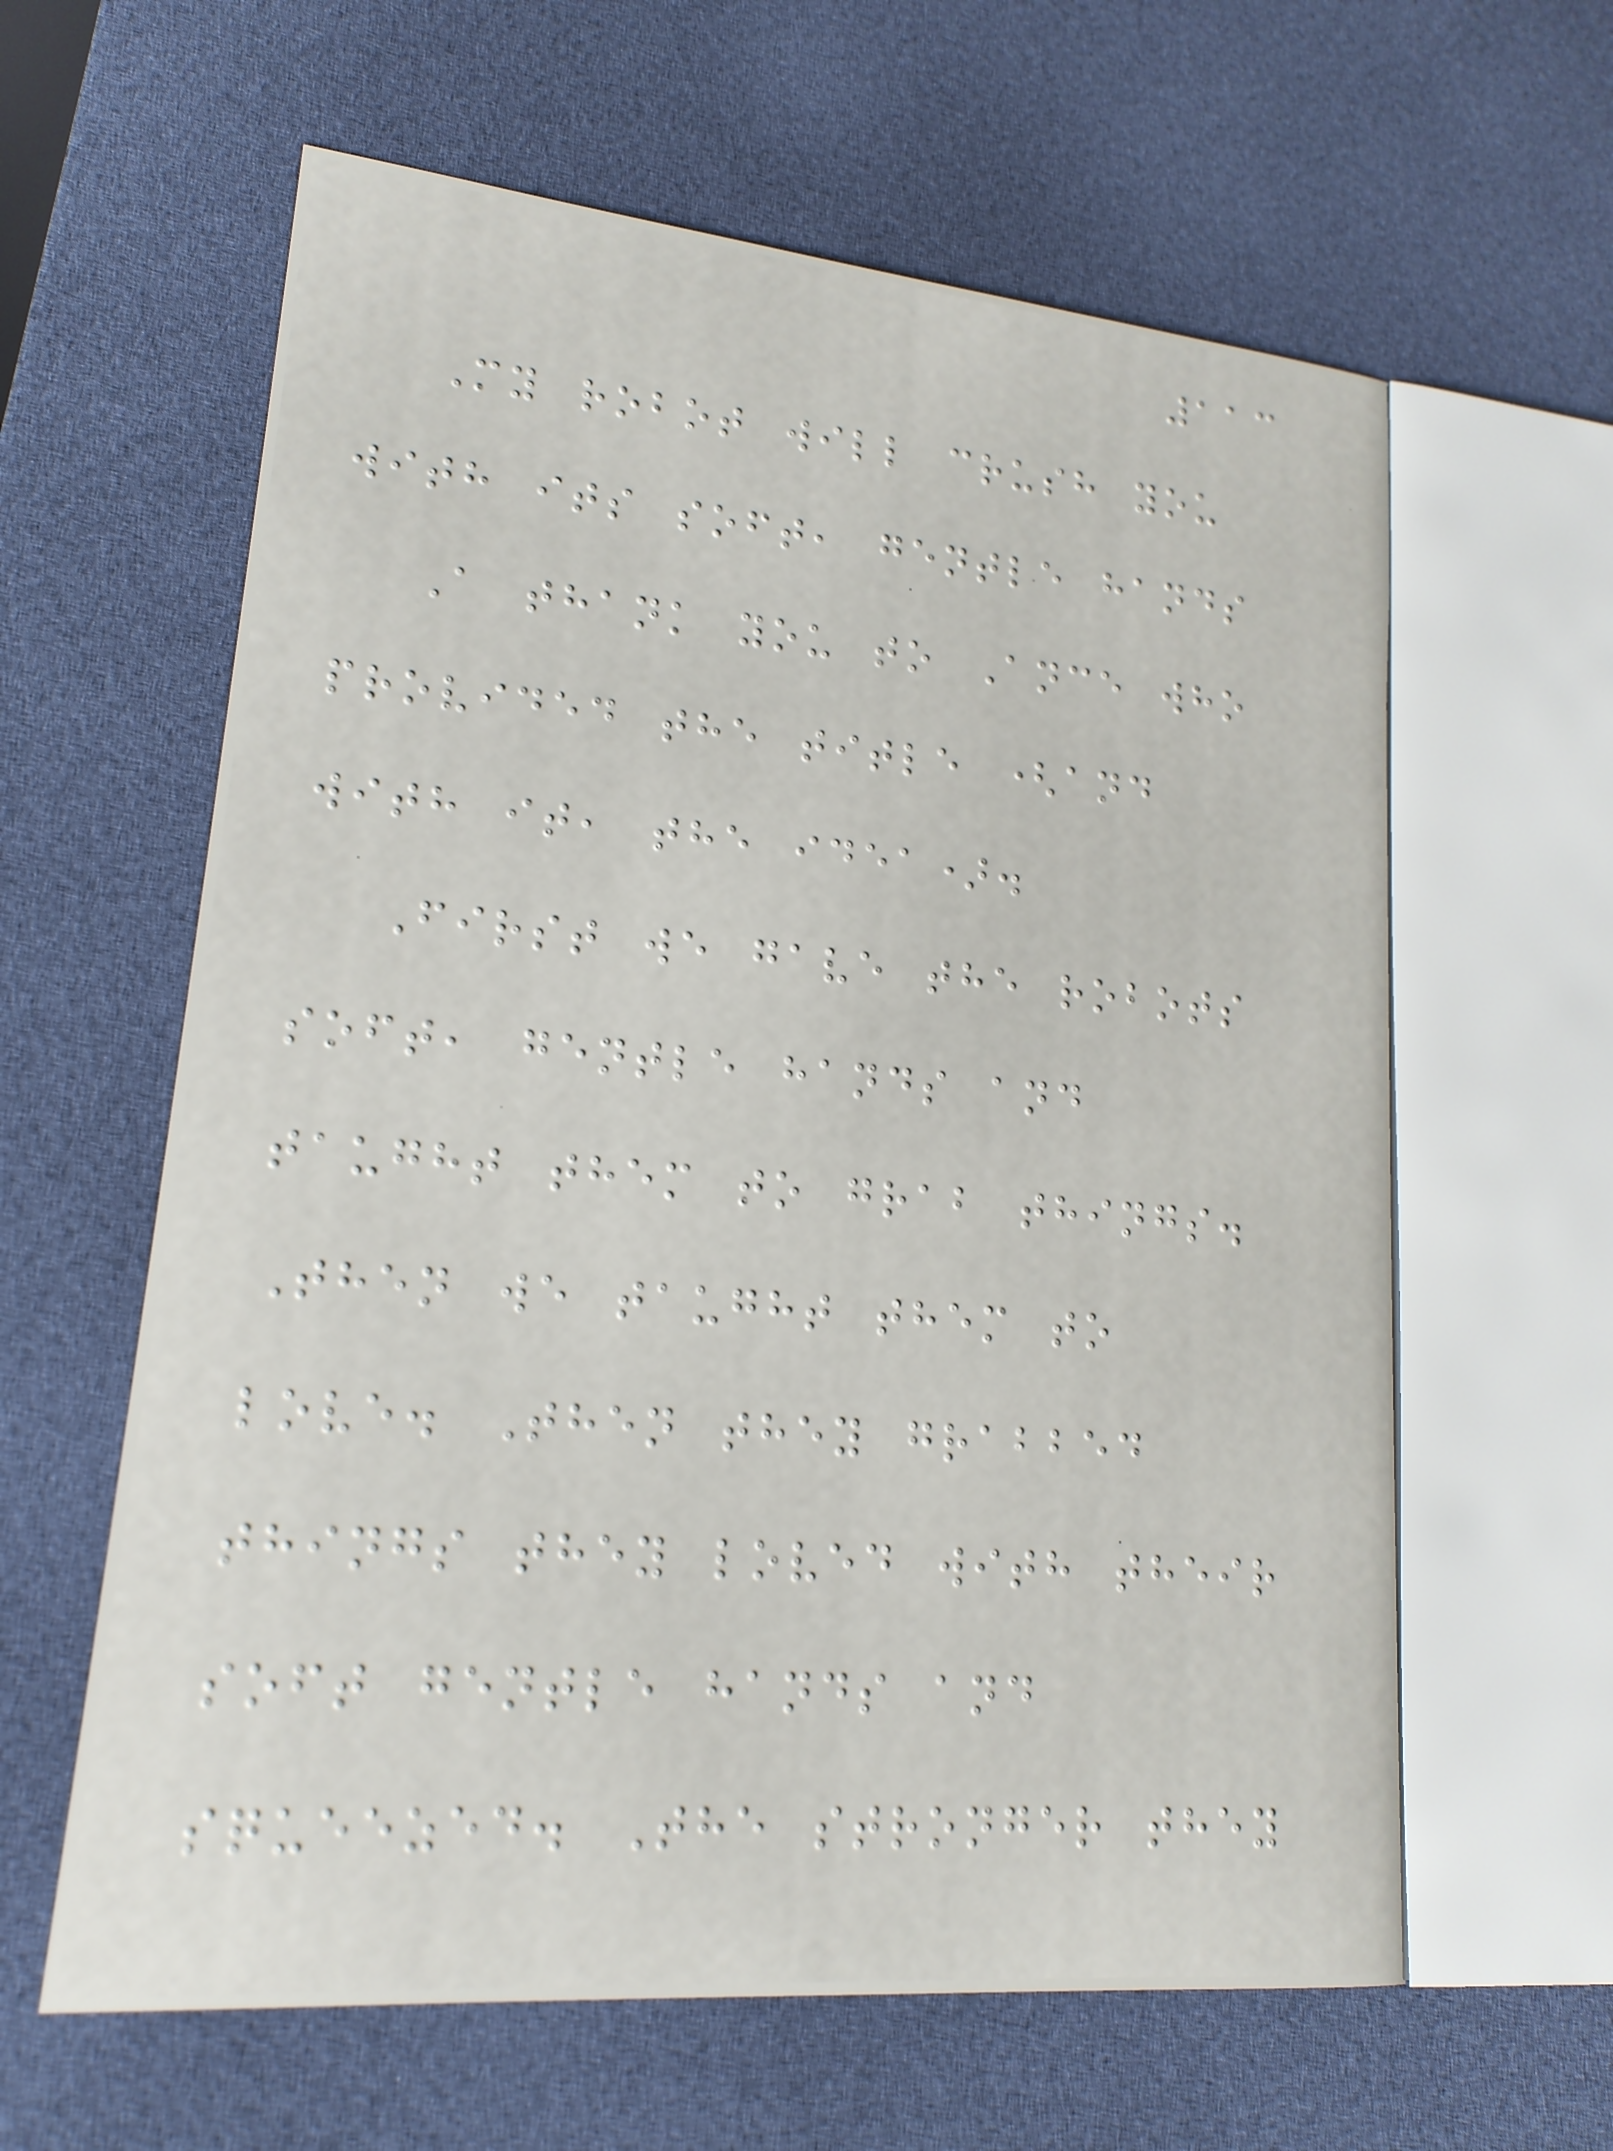113
My robot will crush you
with its soft, gentle hands
A thank you to Ance who
provided the title (and
with it, the idea).
First we gave the robots
soft, gentle hands and
taught them to grab things.
Then we taught them to
love. Then they grabbed
things they loved with their
soft gentle hands and
squeezed. The stronger they
